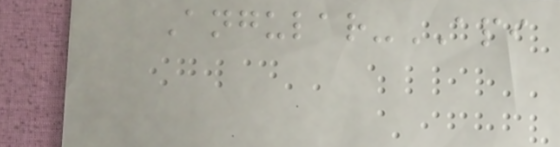Angular-API
